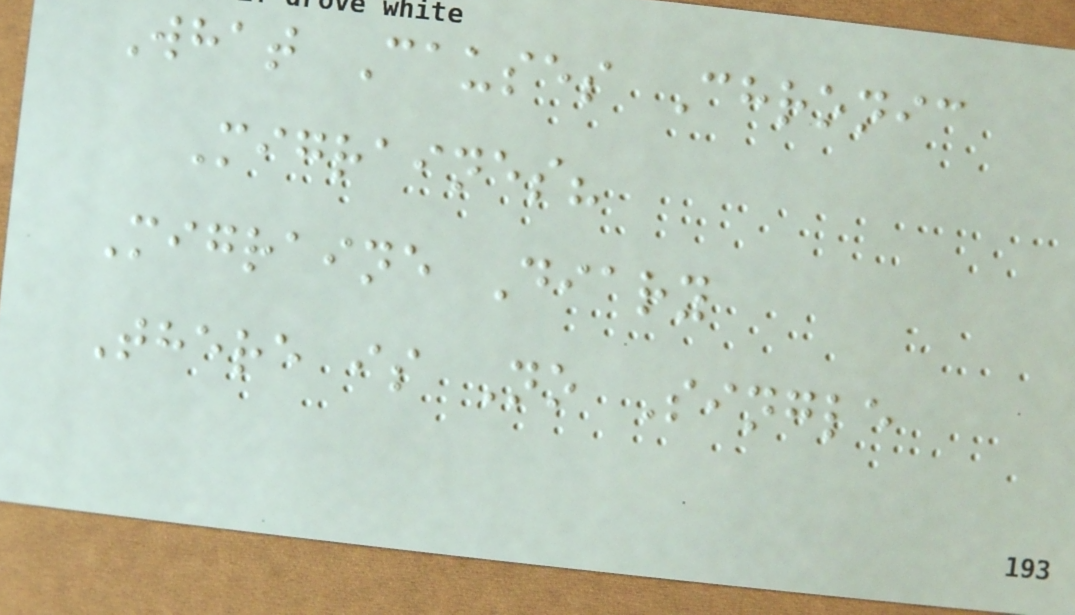What Causes Chronic
Migraines?
Migraine Diary
There is No Single
